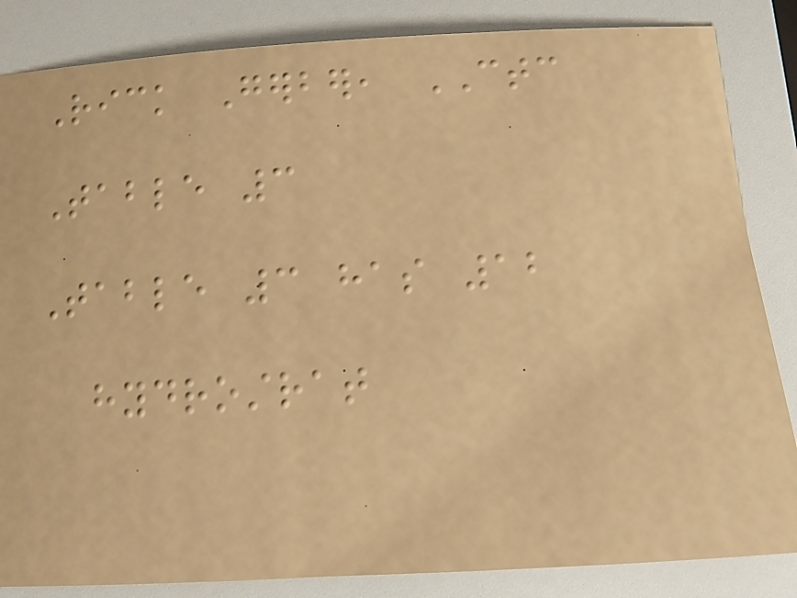Rick Gerber, CTC
Table 3
Table 3 has 12
hydrostrat
